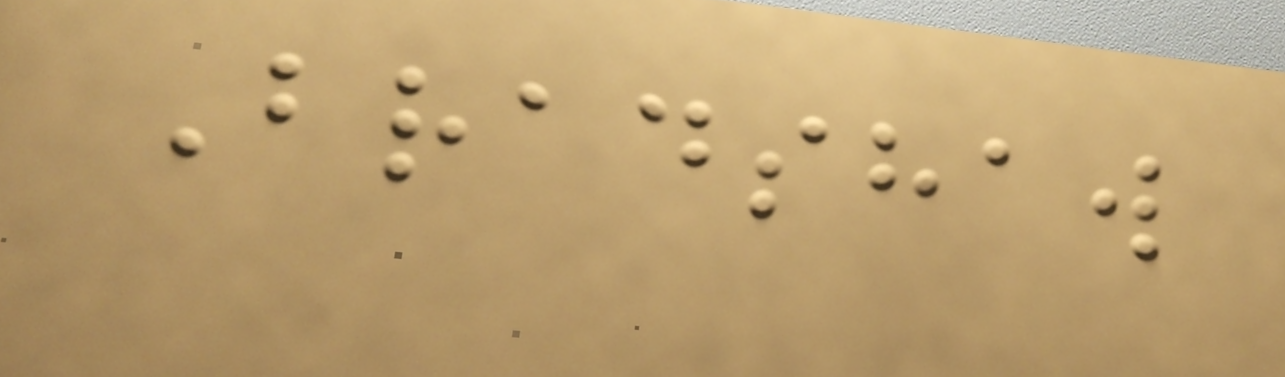Bradshaw
